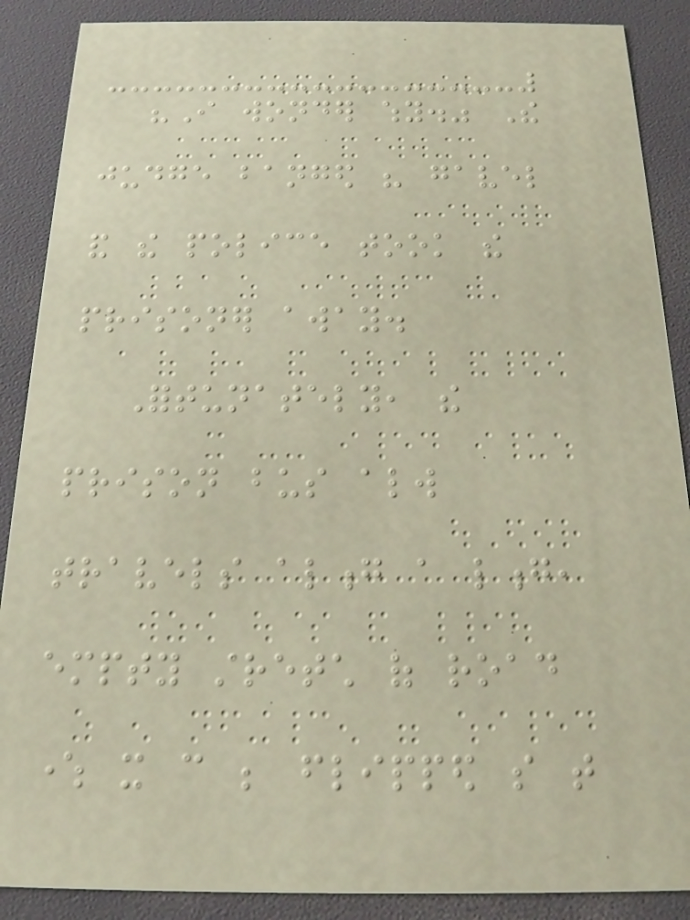"I wonder why." The
judge banged his gavel
and the police took the
prisoner away.
Fortunately, the
prison bus always
travels along a long,
empty stretch of road
where it can be flipped so that
